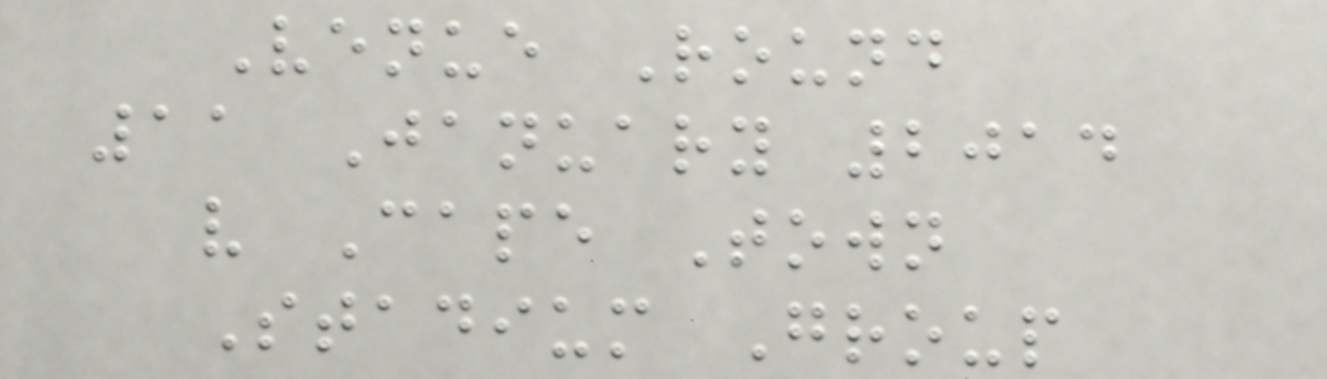Venue Round
11 January 2014
v Cape Town
Stadium Group
